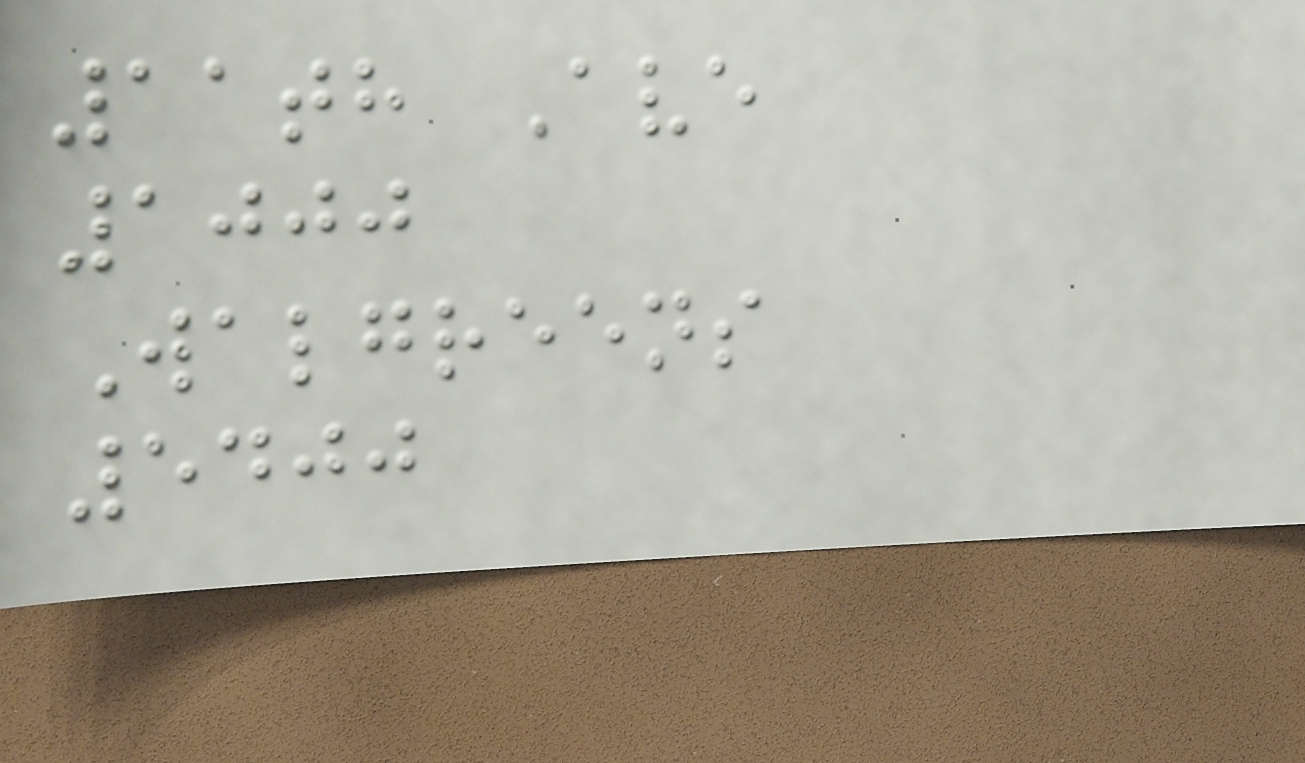11th Ave
1000
Walgreens
5400
